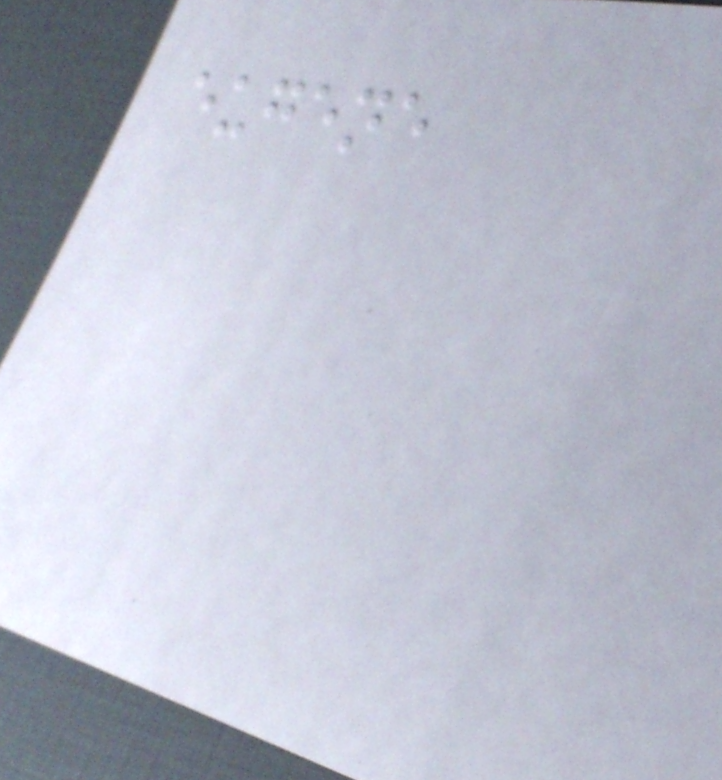eugene
